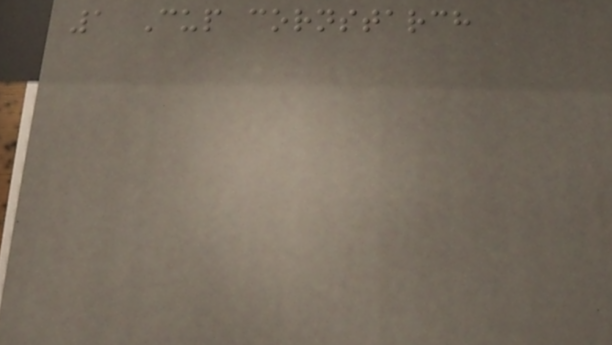1 Cup cornstarch
